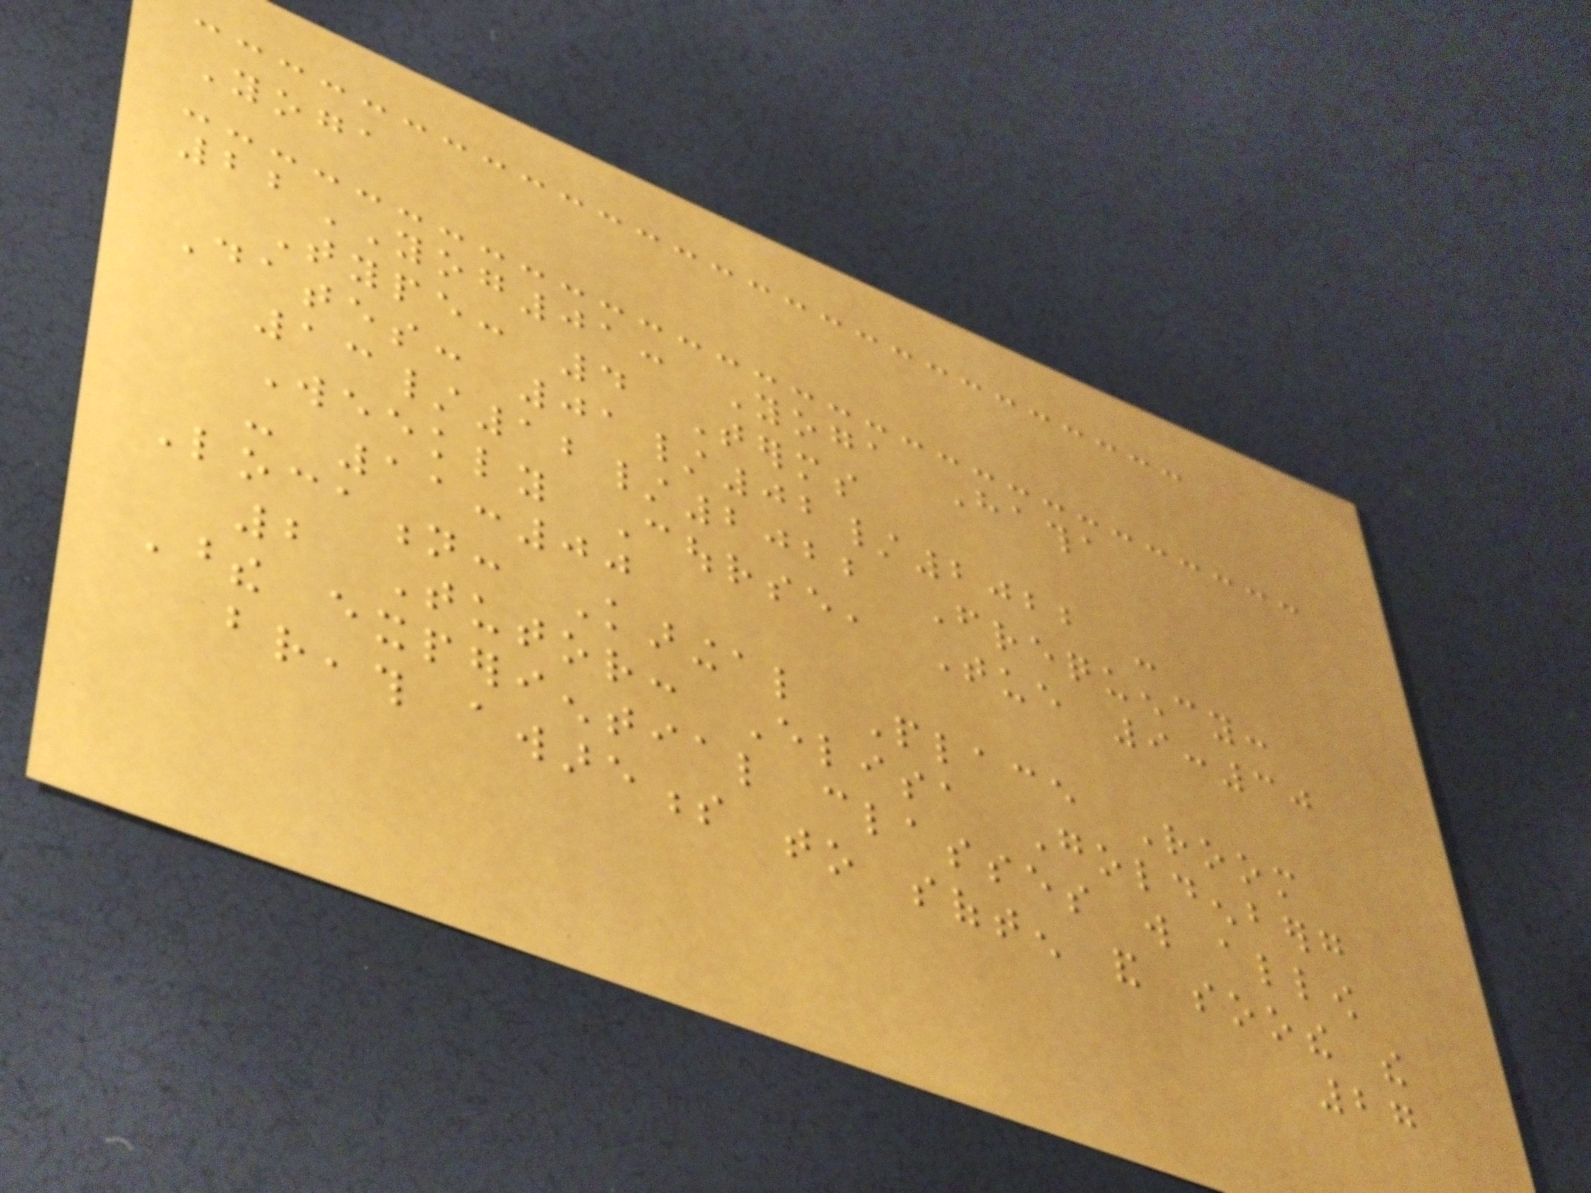Yoga
22YOG01: Yoga Hatha
Type: 4 Terms
Dates: 01/02/2022 -
13/12/2022 Frequency:
Weekly Course, Tue 9:30
- 11:00
Location: Karingal Place Room
2 Tutor: Elisa Goldenberg
These experiential classes will allow
breath awareness to soften and soothe the
27
